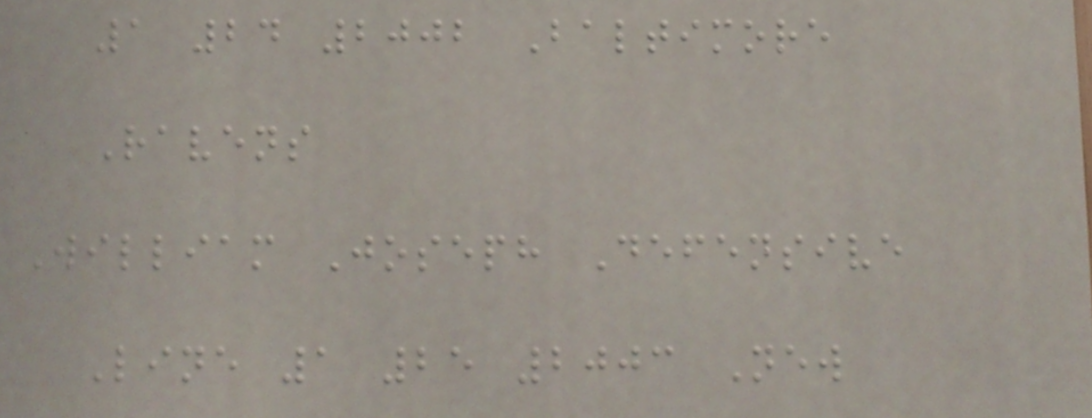1 24 2002 Baltimore
Ravens
William Joseph Defensive
Line 1 25 2003 New
